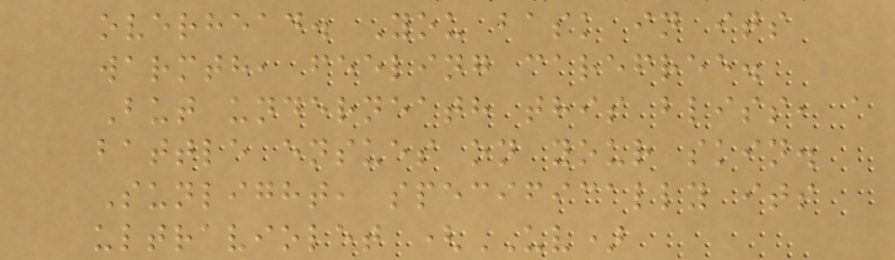overhead. You bask in its
warmth, feeling carefree.
But underneath this bliss, a
battle ensues on your skin.
Sunlight, specifically its
ultraviolet (UV)
